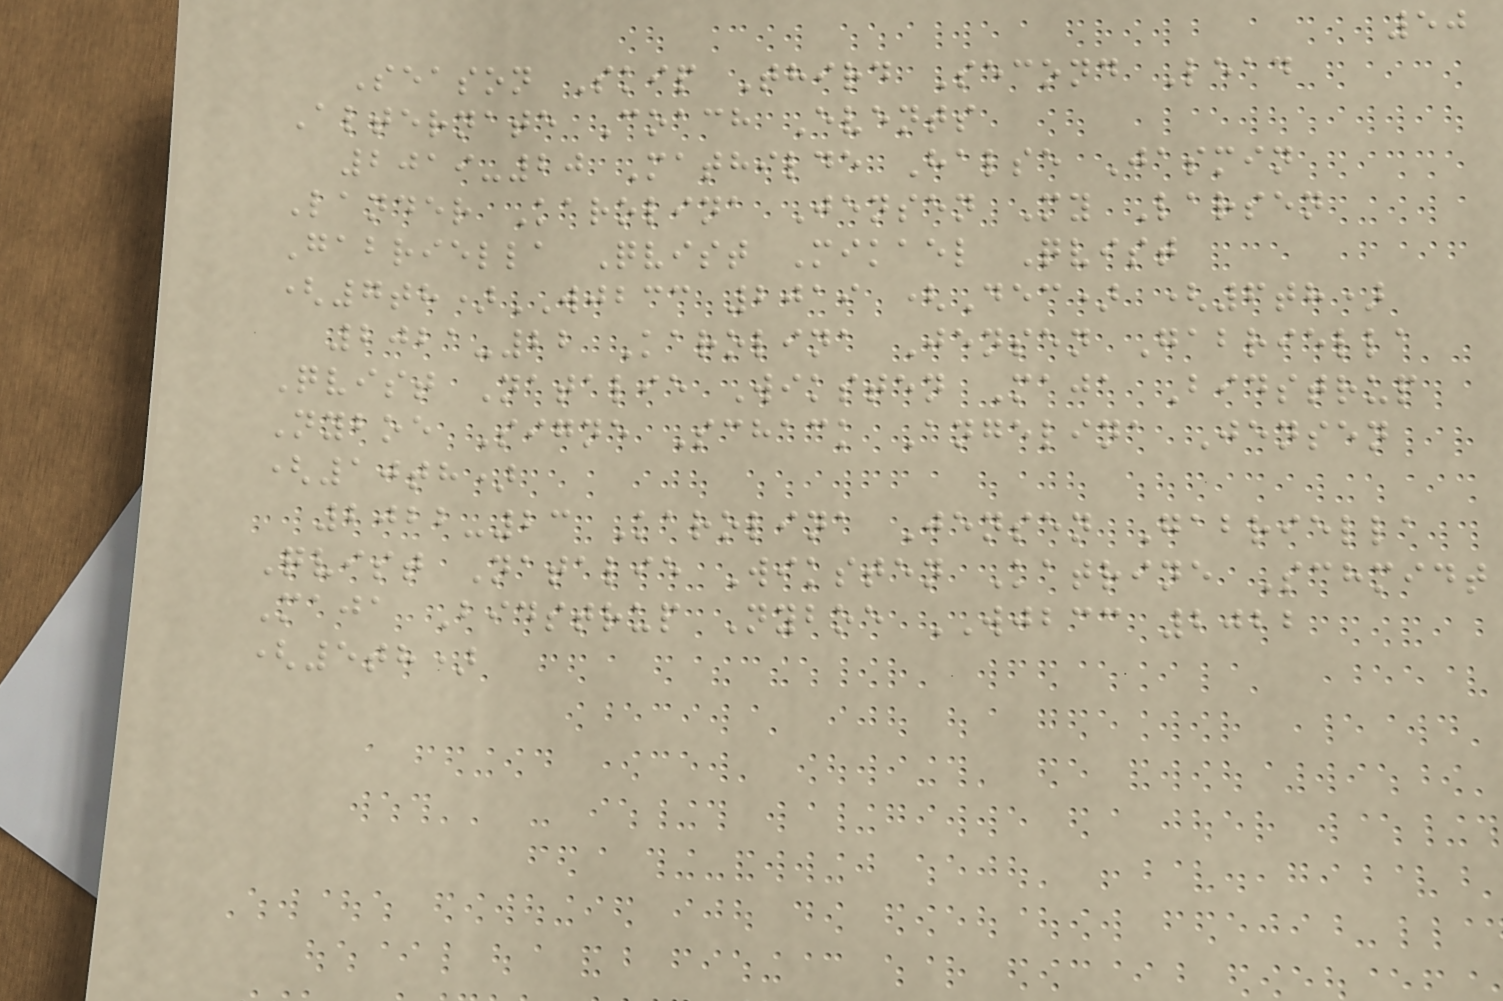50
Season Skip Third Second Lead
Alternate Coach Events
2019-20 Mathilde Halse Jasmin
Lander Karolina Jensen My Larsen
Gabriella Qvist Mikael Qvist
(7th)WJBCC 2019 (Dec) (6th)
2021-22 Karolina Jensen Gabriella
Qvist Natalie Wiksten Maja Bidstrup
Nyboe Signe Schack Angelina Jensen
(10th)
2022-23 Karolina Jensen Gabriella
Qvist Natalie Wiksten Katrine Schmidt
Maja Bidstrup Nyboe WJBCC 2022
(5th)
